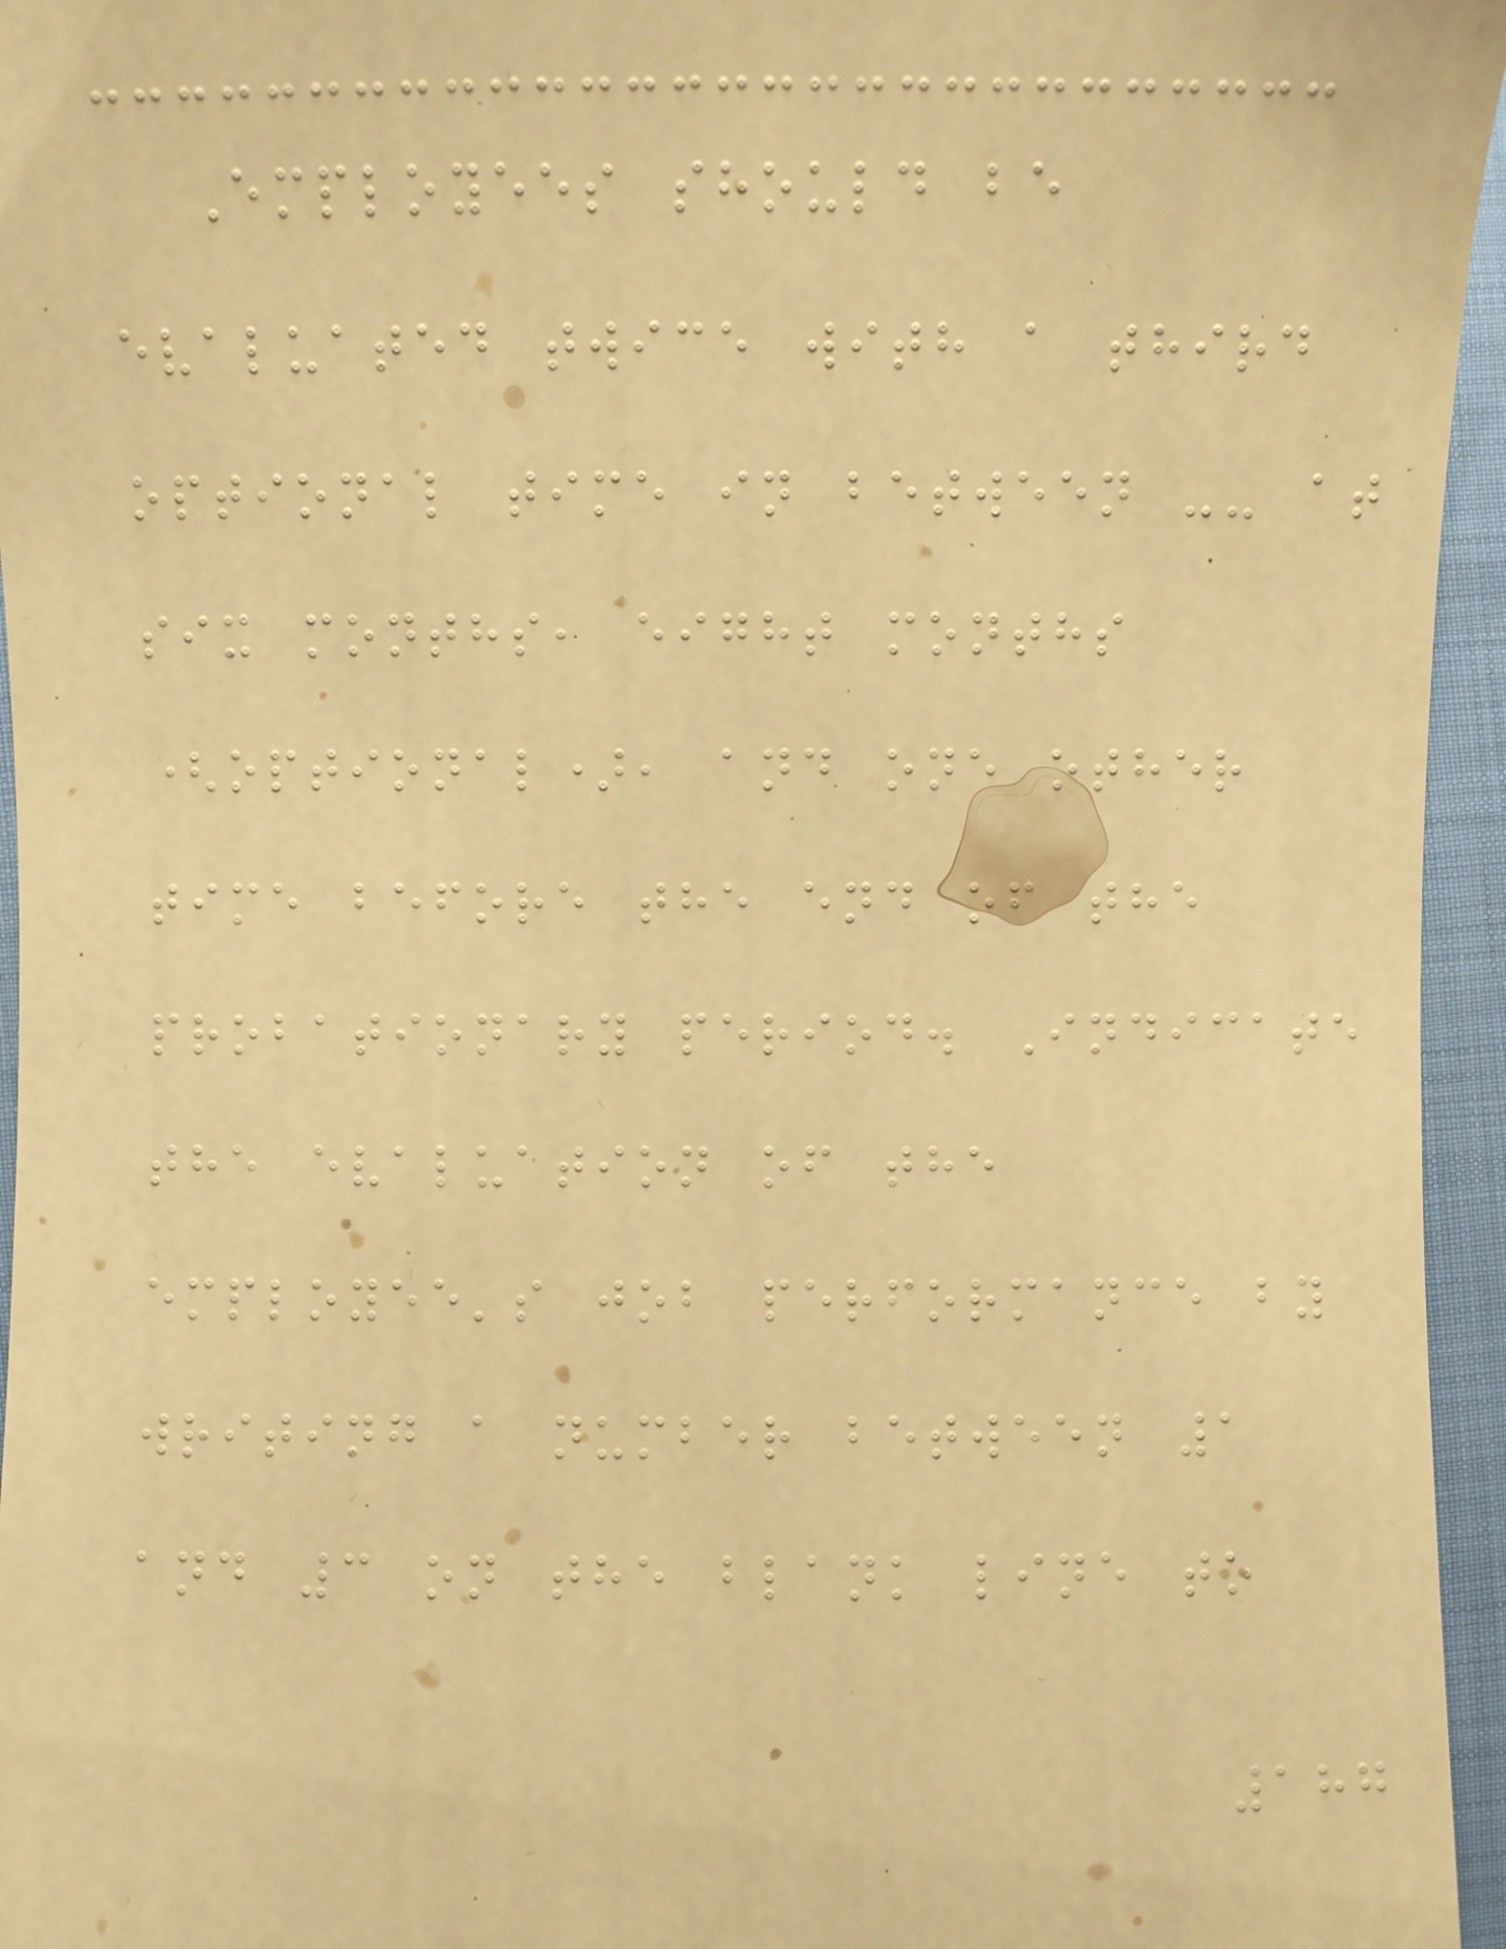Employees should be
evaluated twice with a third
optional time in between -- at
six months, eight months
(optional), and one other
time before the end of the
probationary period. Indicate
the evaluation of the
employee's job performance by
writing a number between 1
and 3 on the blank line to
187
